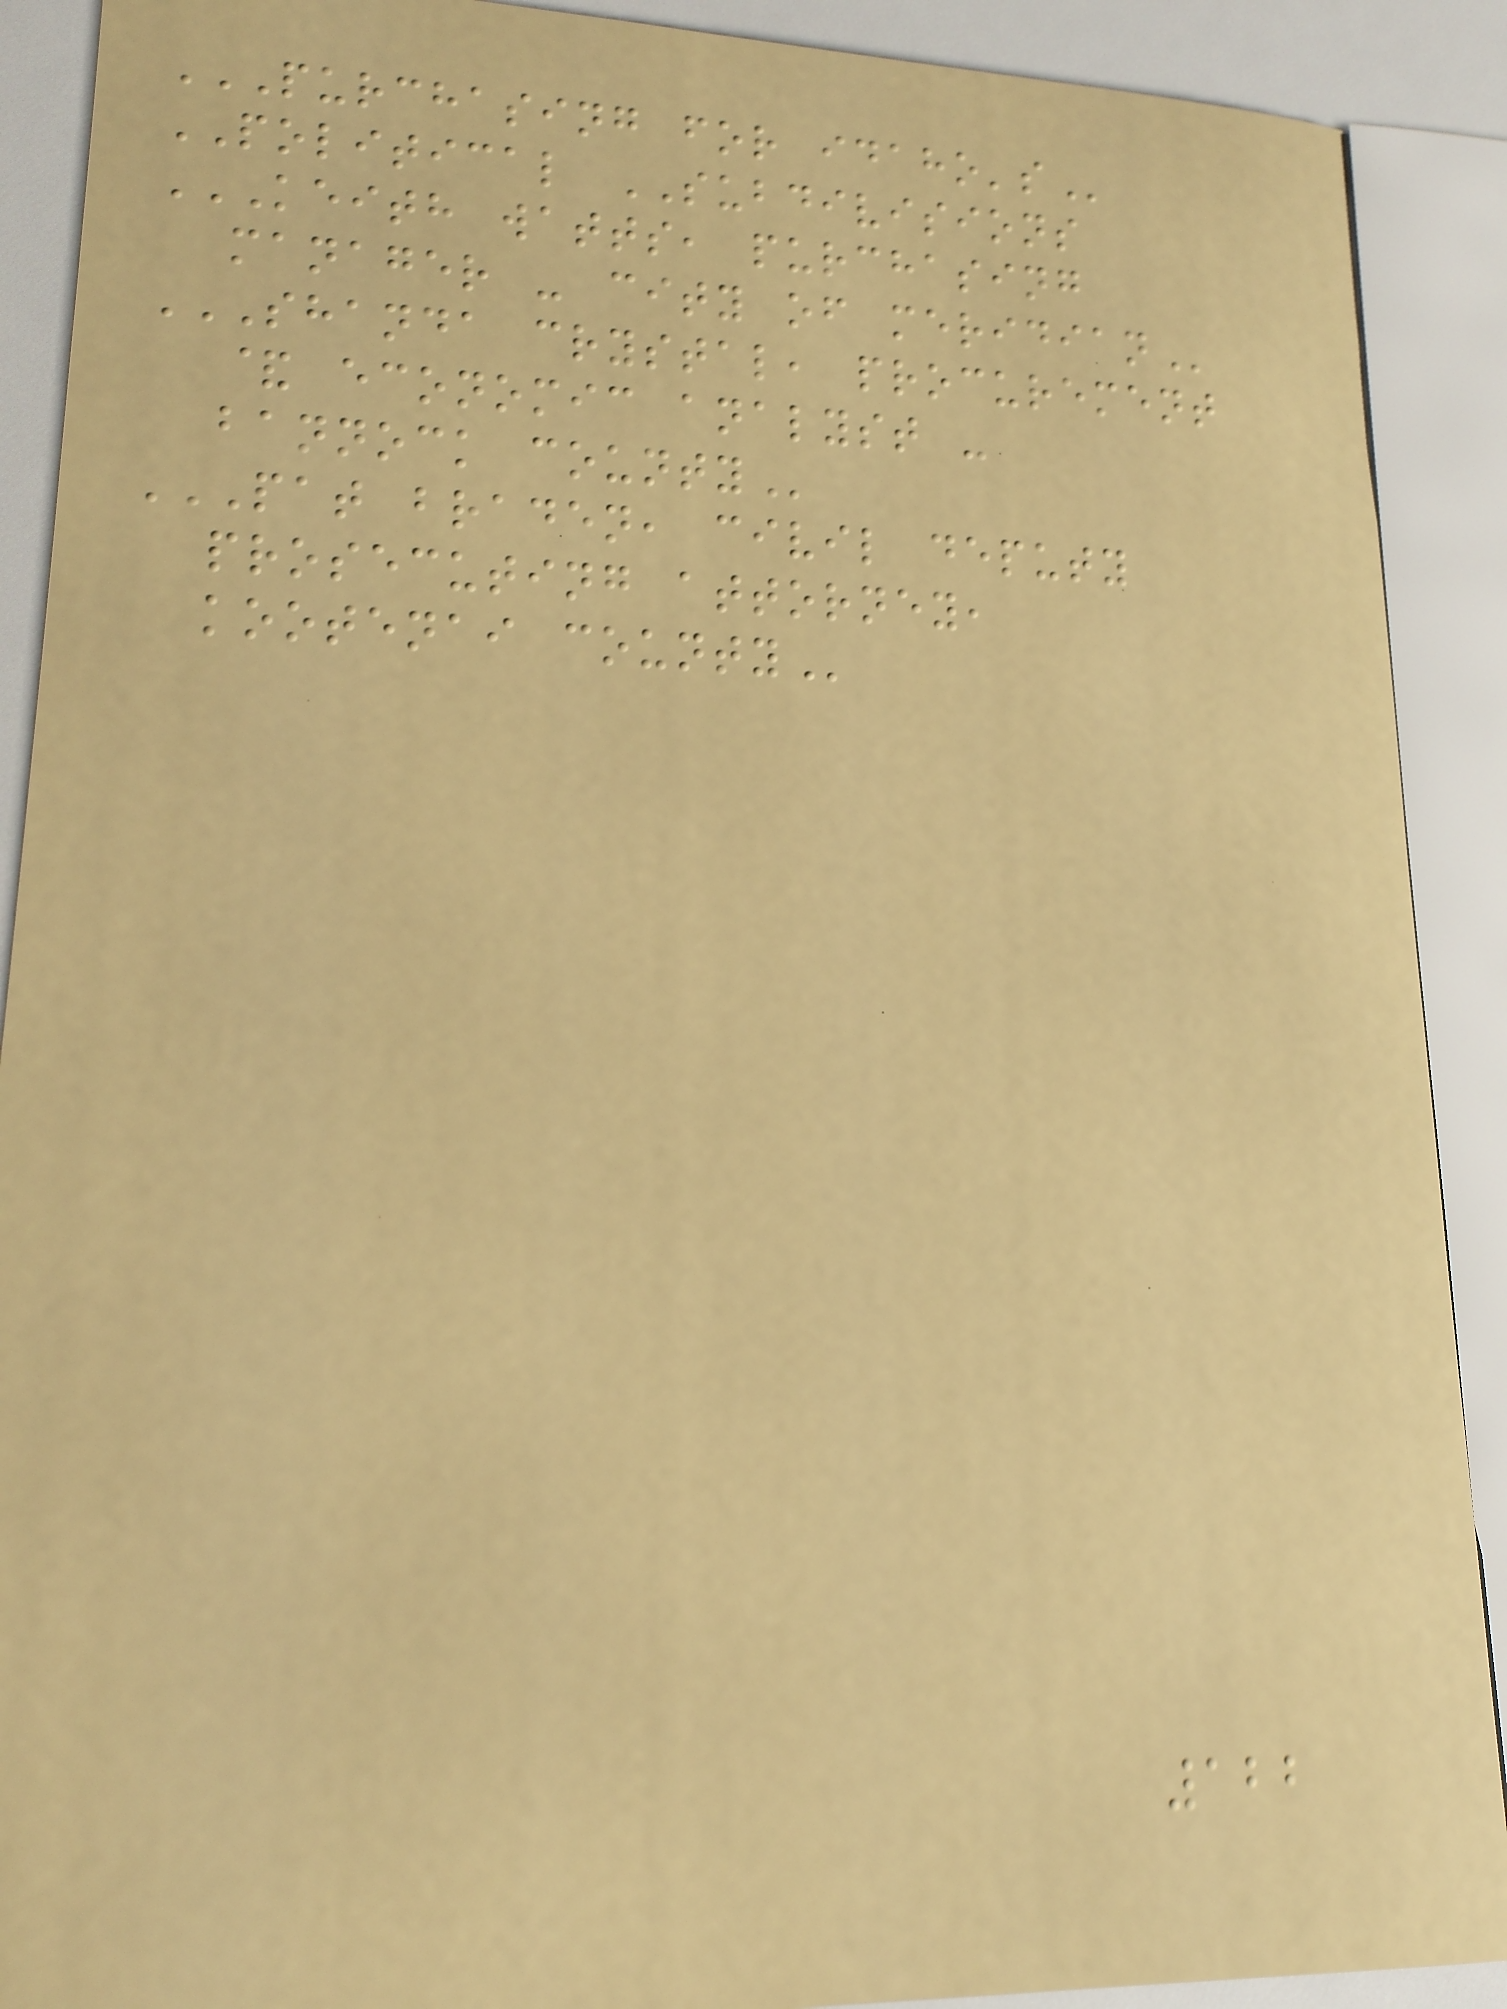PURCHASING FOR IDAHO'S
POLITICAL SUBDIVISIONS
KEITH WATTS, PURCHASING
MANAGER - CITY OF MERIDIAN
SHANDA CRYSTAL, PROCUREMENT
& ECONOMIC ANALYST -
BANNOCK COUNTY
PAT BRADEN, CIVIL DEPUTY
PROSECUTING ATTORNEY,
KOOTENAI COUNTY
122
